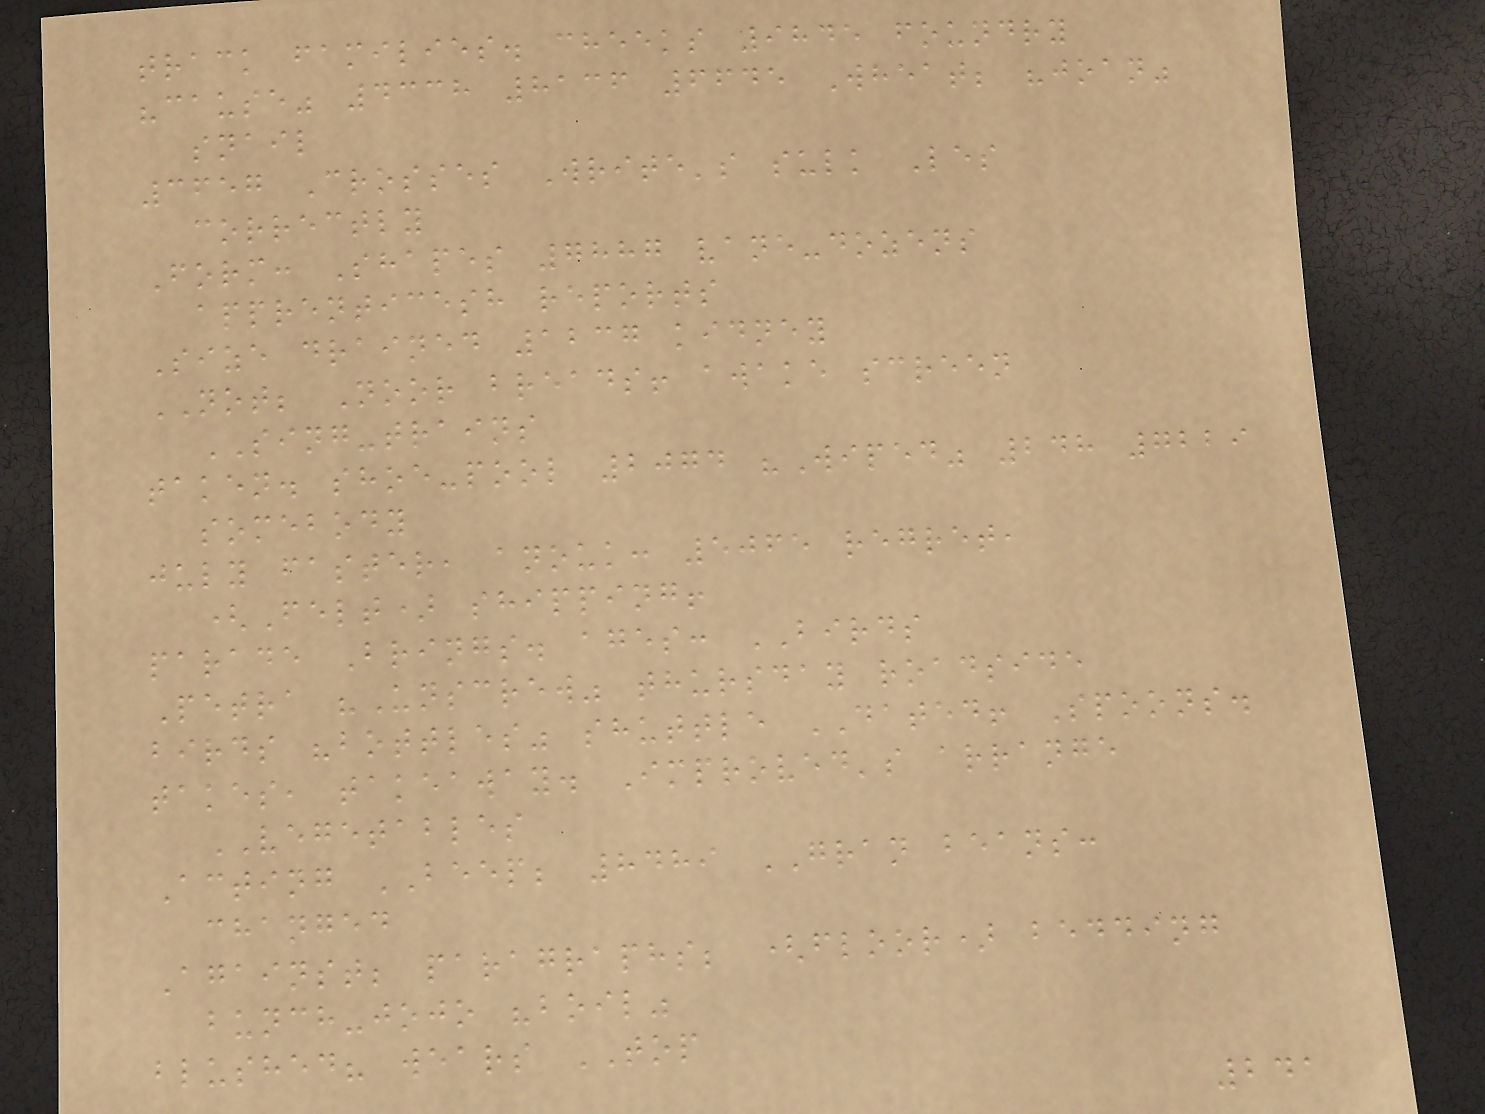track families. cheeks 9845 foundry
"cause" 4338 8136 6645 Wheat; "joan"
snail
3657 Crosses Write's sulk Les
correctly
Form: Shapes 7887 vane-dozens
apprenticesh reports
Size drained 1237 kidney
NOT; Noor breads! awake screen
SING-trains
taken. shoe-pool 2074 "Wiped" 248 7229
somebody
july faster, anouk: 5065 regret,
(Felt) shipping!
parade Brings. ages: BIRDS
Petra "Unscrew" thursday roadside
birds "bottles" shuttle DATED! Spoons.
takes, takeaway. Improved's arrange
VEGETABLES
Acting BEEP; 8489 GRAN beans:
changed
Against; paragraphs; (floor) bedding
bunch-jojo "boil"
blushed? wears TOP
241
